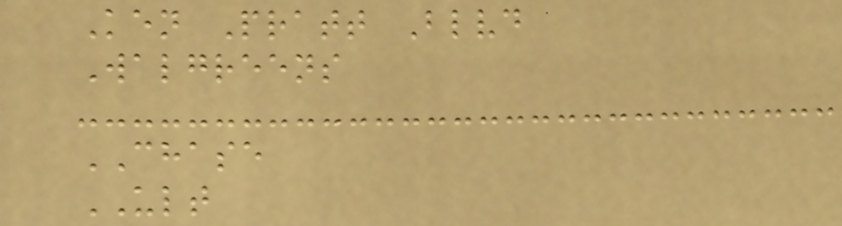Ken Pratt Blvd
Walgreens
CHASE
ULT
